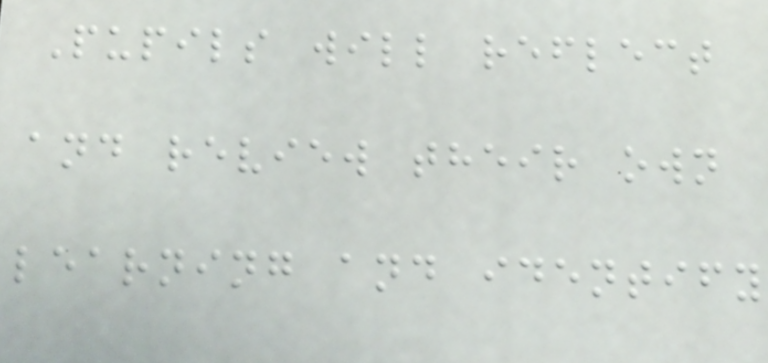Pupils will reflect
and review their own
learning and identify
